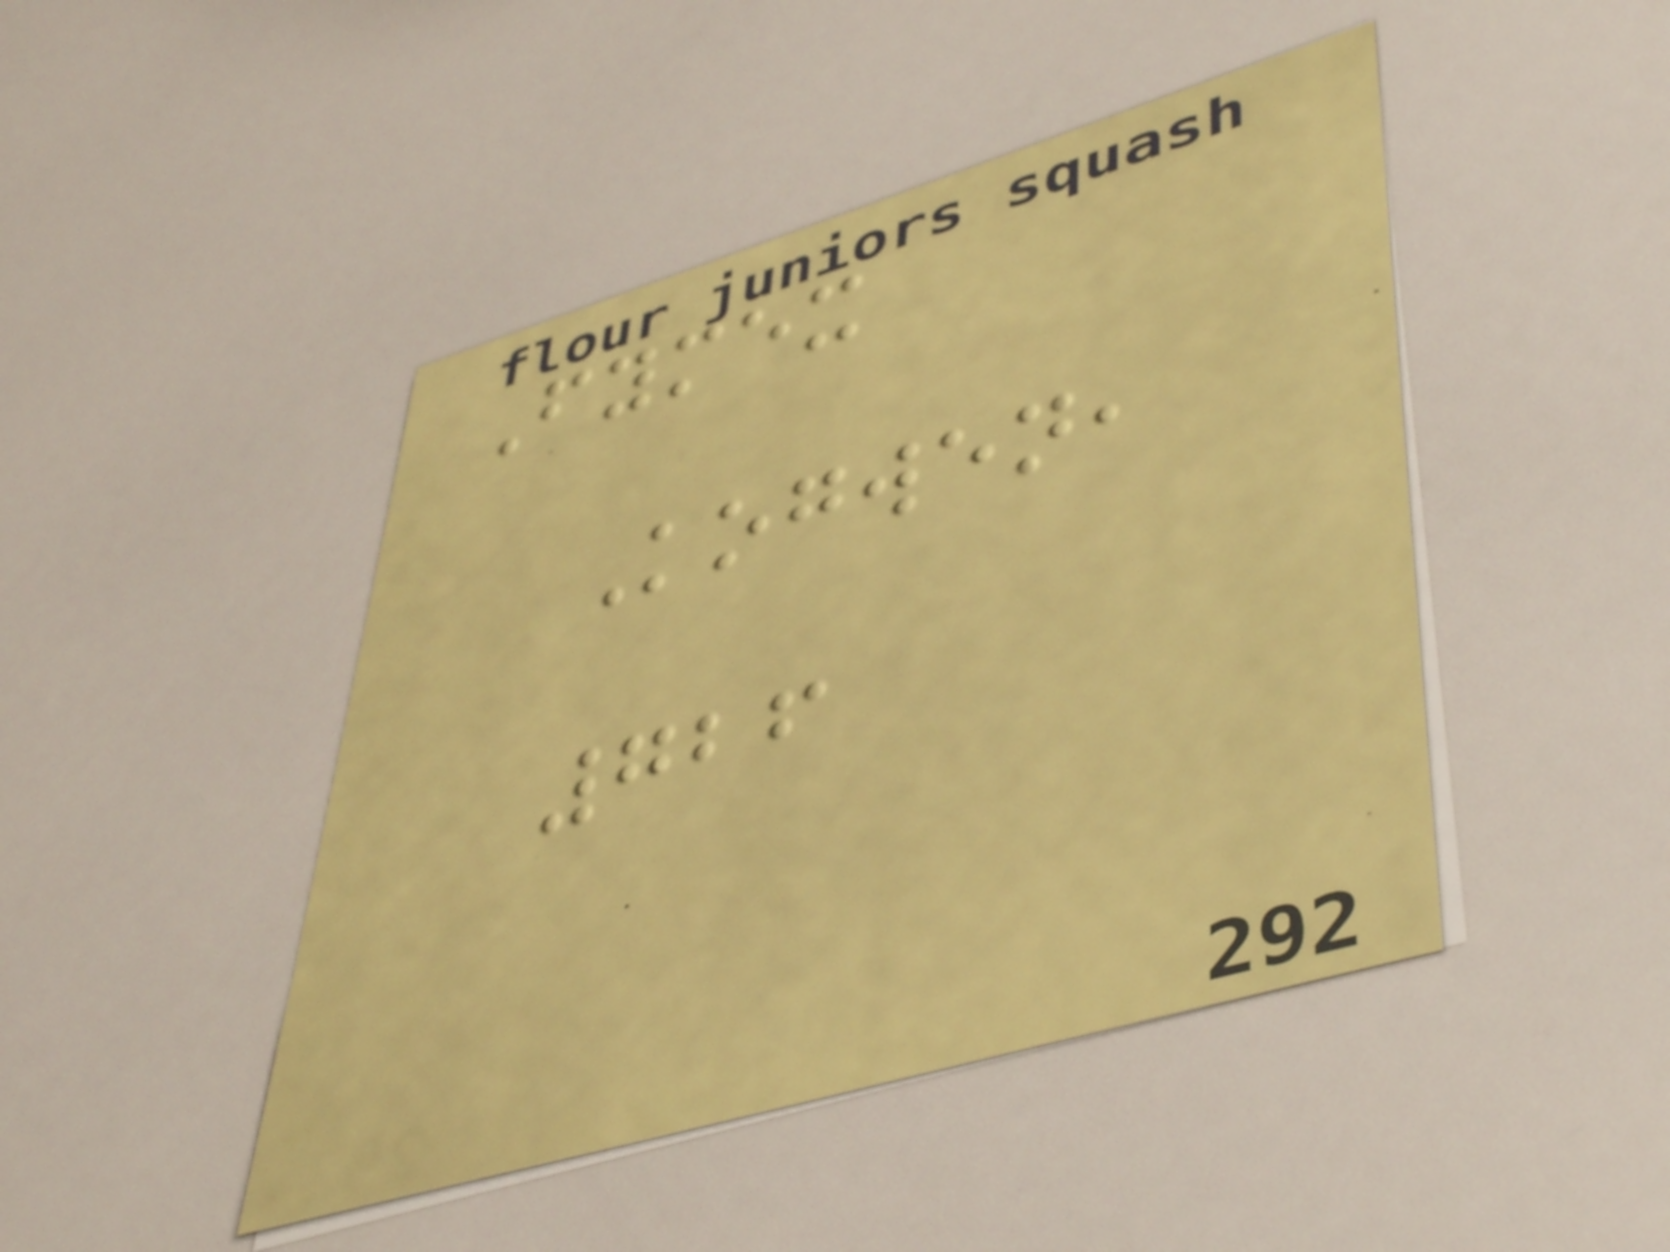Fymex
Kogwen,
726
